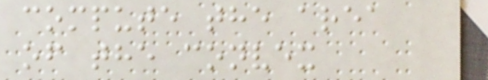compute the area
of the convex
